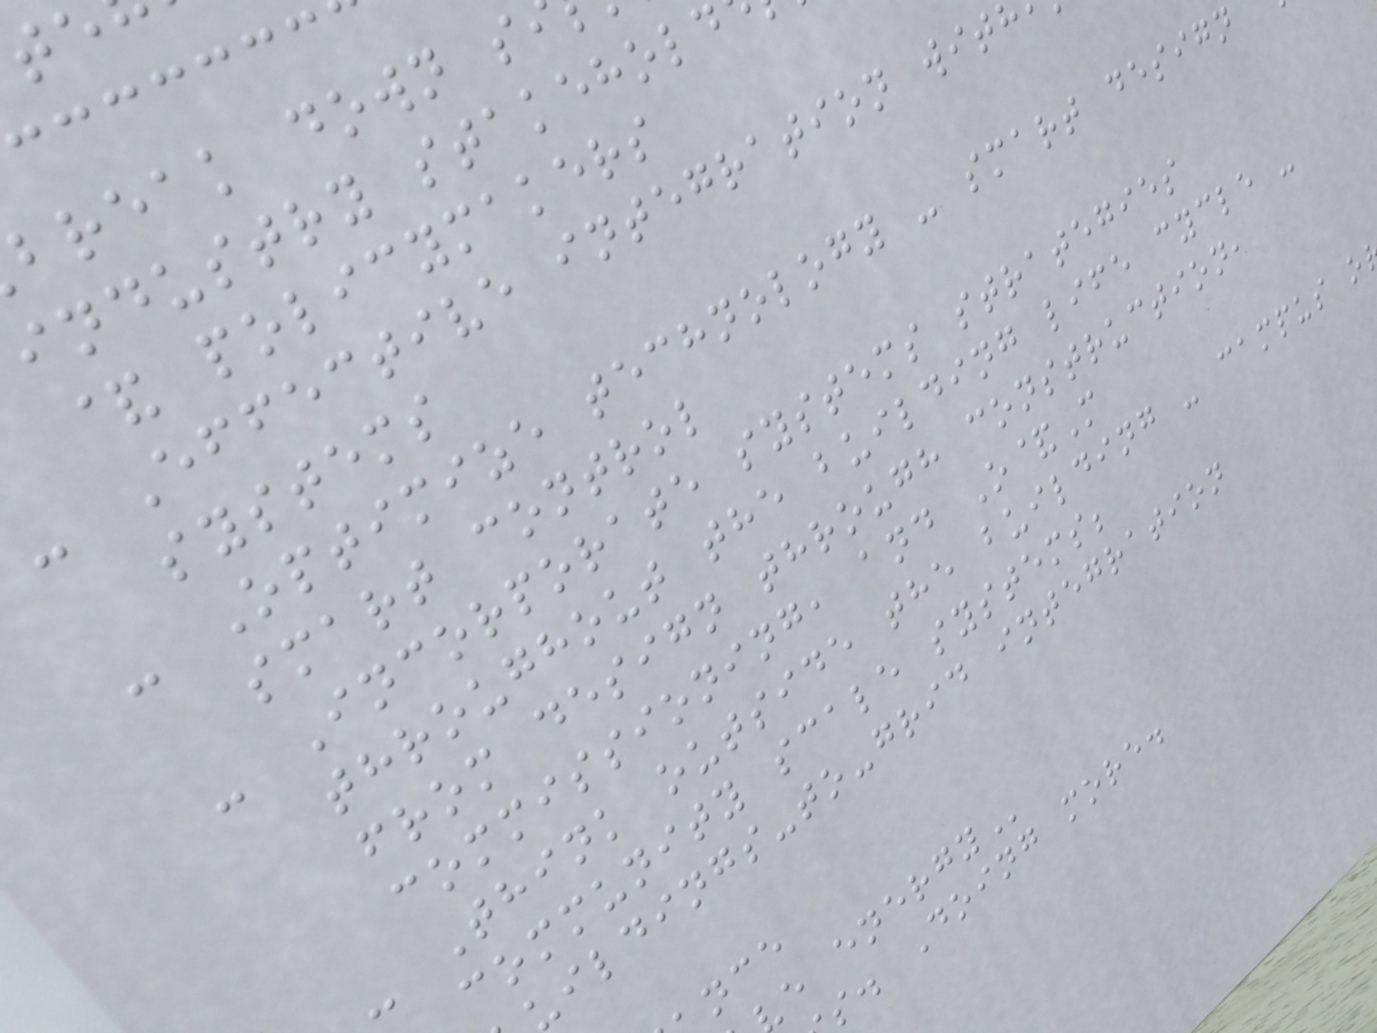break down s
industry stakehold
& policymakers
- Effective integration wit
systems
- Optimize technology - smart design
smart control
- Incorporate systems strategies
throughout the building life cycle -
from design through construction,
commissioning, and O&M
- Think outside the building - campus o
community scale systems;
uildings-to-grid integration
s. Doing more.
